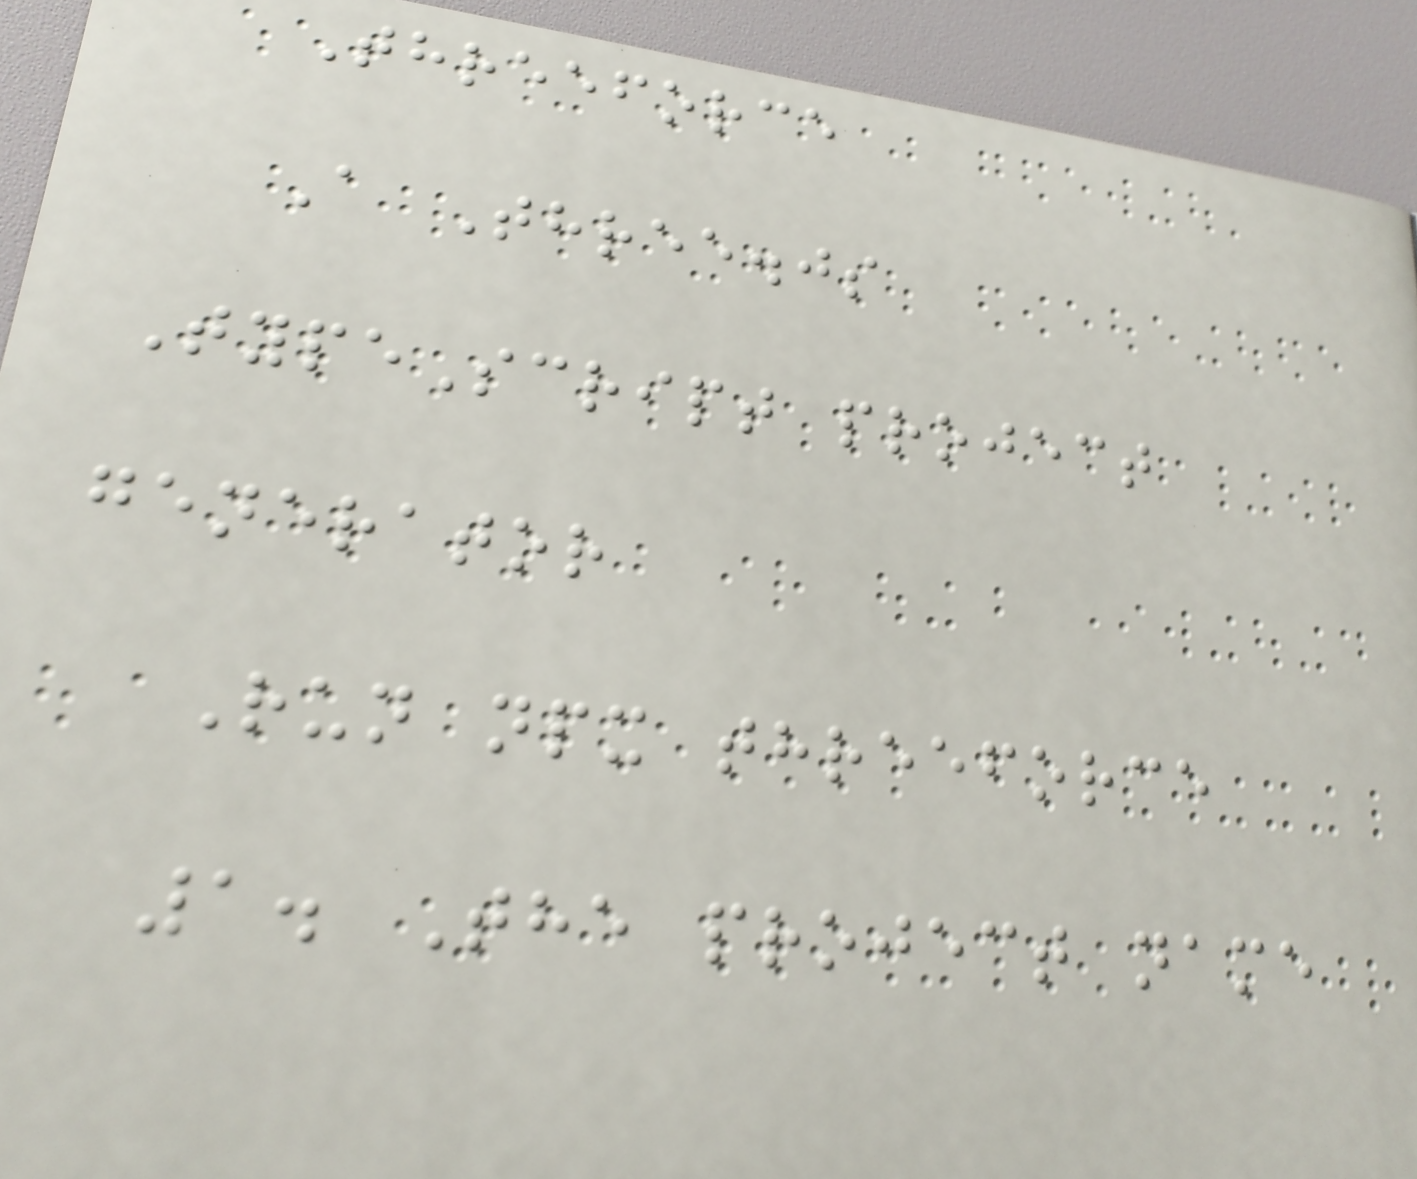Threeforce
A Three.js
TypeScript project
generator
Run npx threeforce
1. The project name
